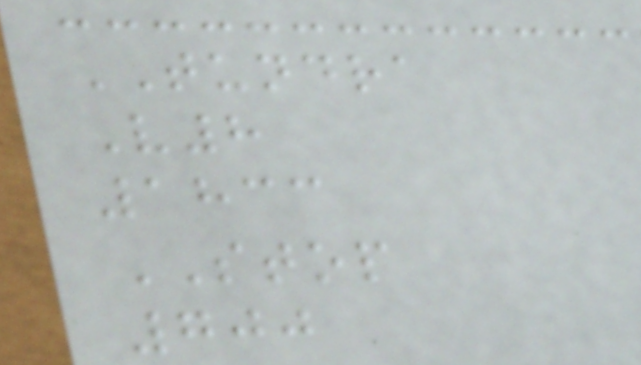TUNDRA
V8
1833
STOP
700
